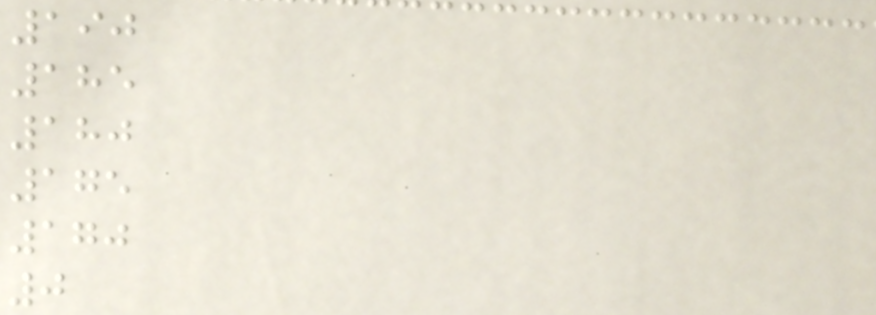190
185
180
175
170
0
